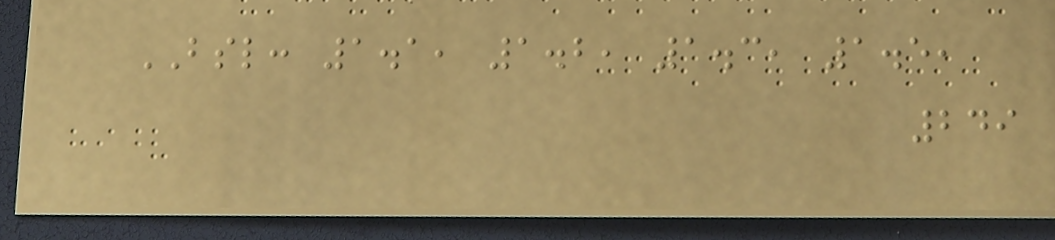BSL: 1.1, 1.2, 1.3, 1.5,
249
